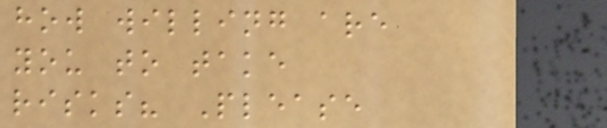how willing are
you to take
risks? Please
